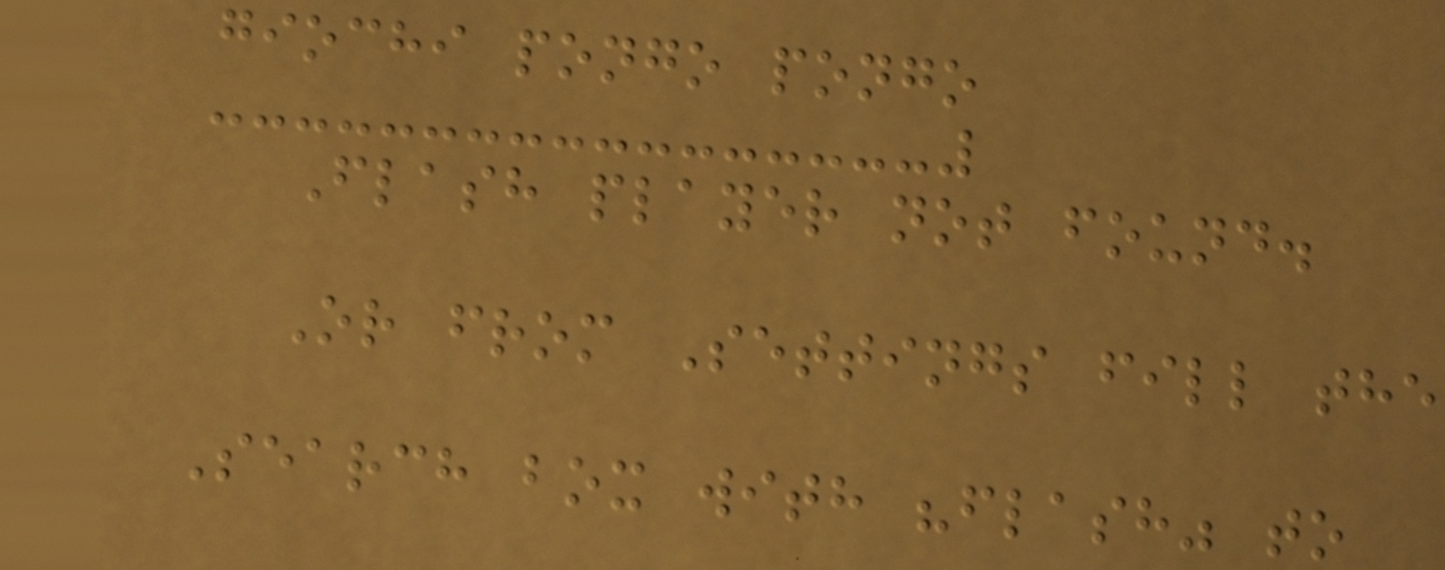giochi pongo pongo
Flash player not found.
Or from Settings fill the
Search box with "flash" to
